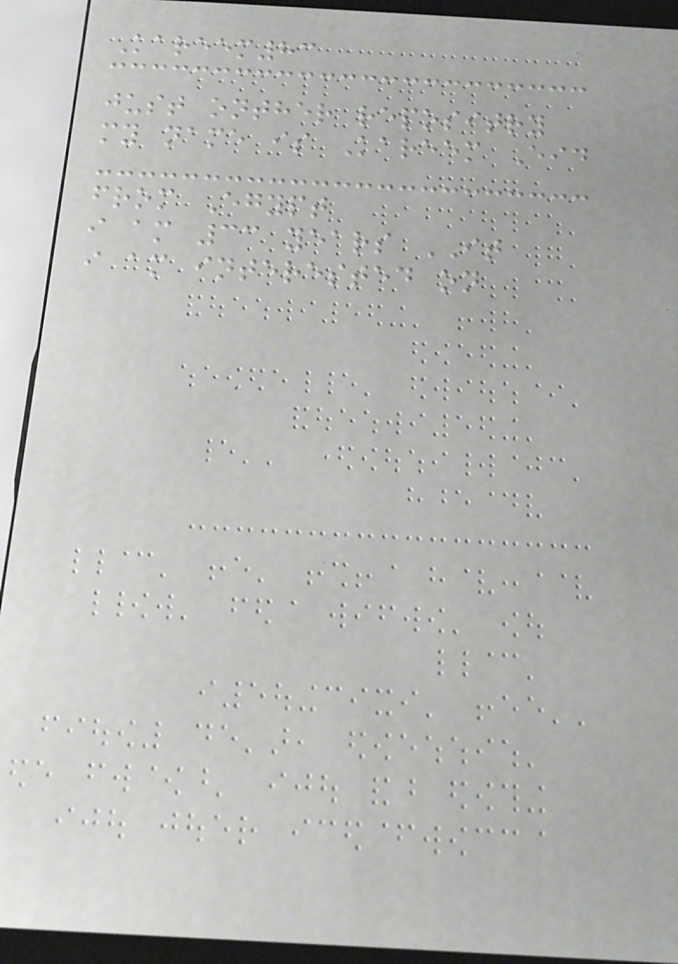Kareem83
just onther repositry
my name is Kareem Eid
from Egypt
i am 33 years IT
i am interested on
